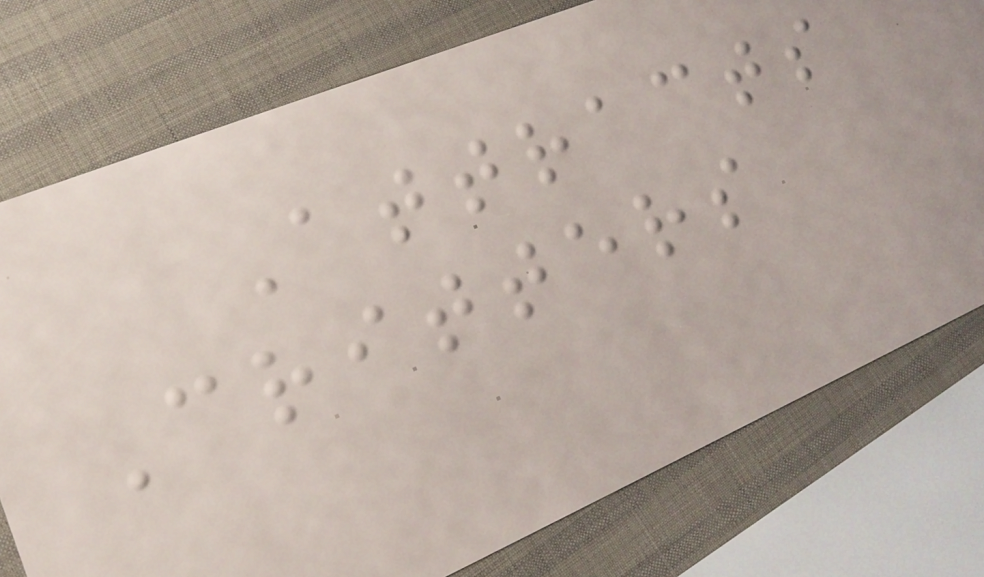Attracts
Critters
